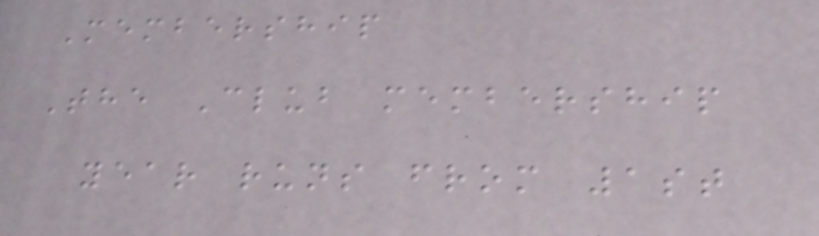Membership
The Club membership
year runs from 1st
